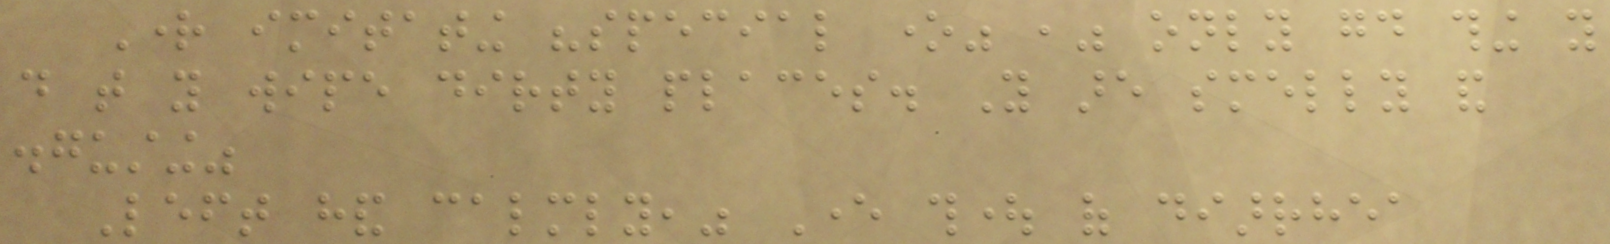Right imitating "special one" ," only good thing you
do that you wipe dirty places. You are smelly and
disgusting"
Left hand calmly," Ever thought of diarrhea
